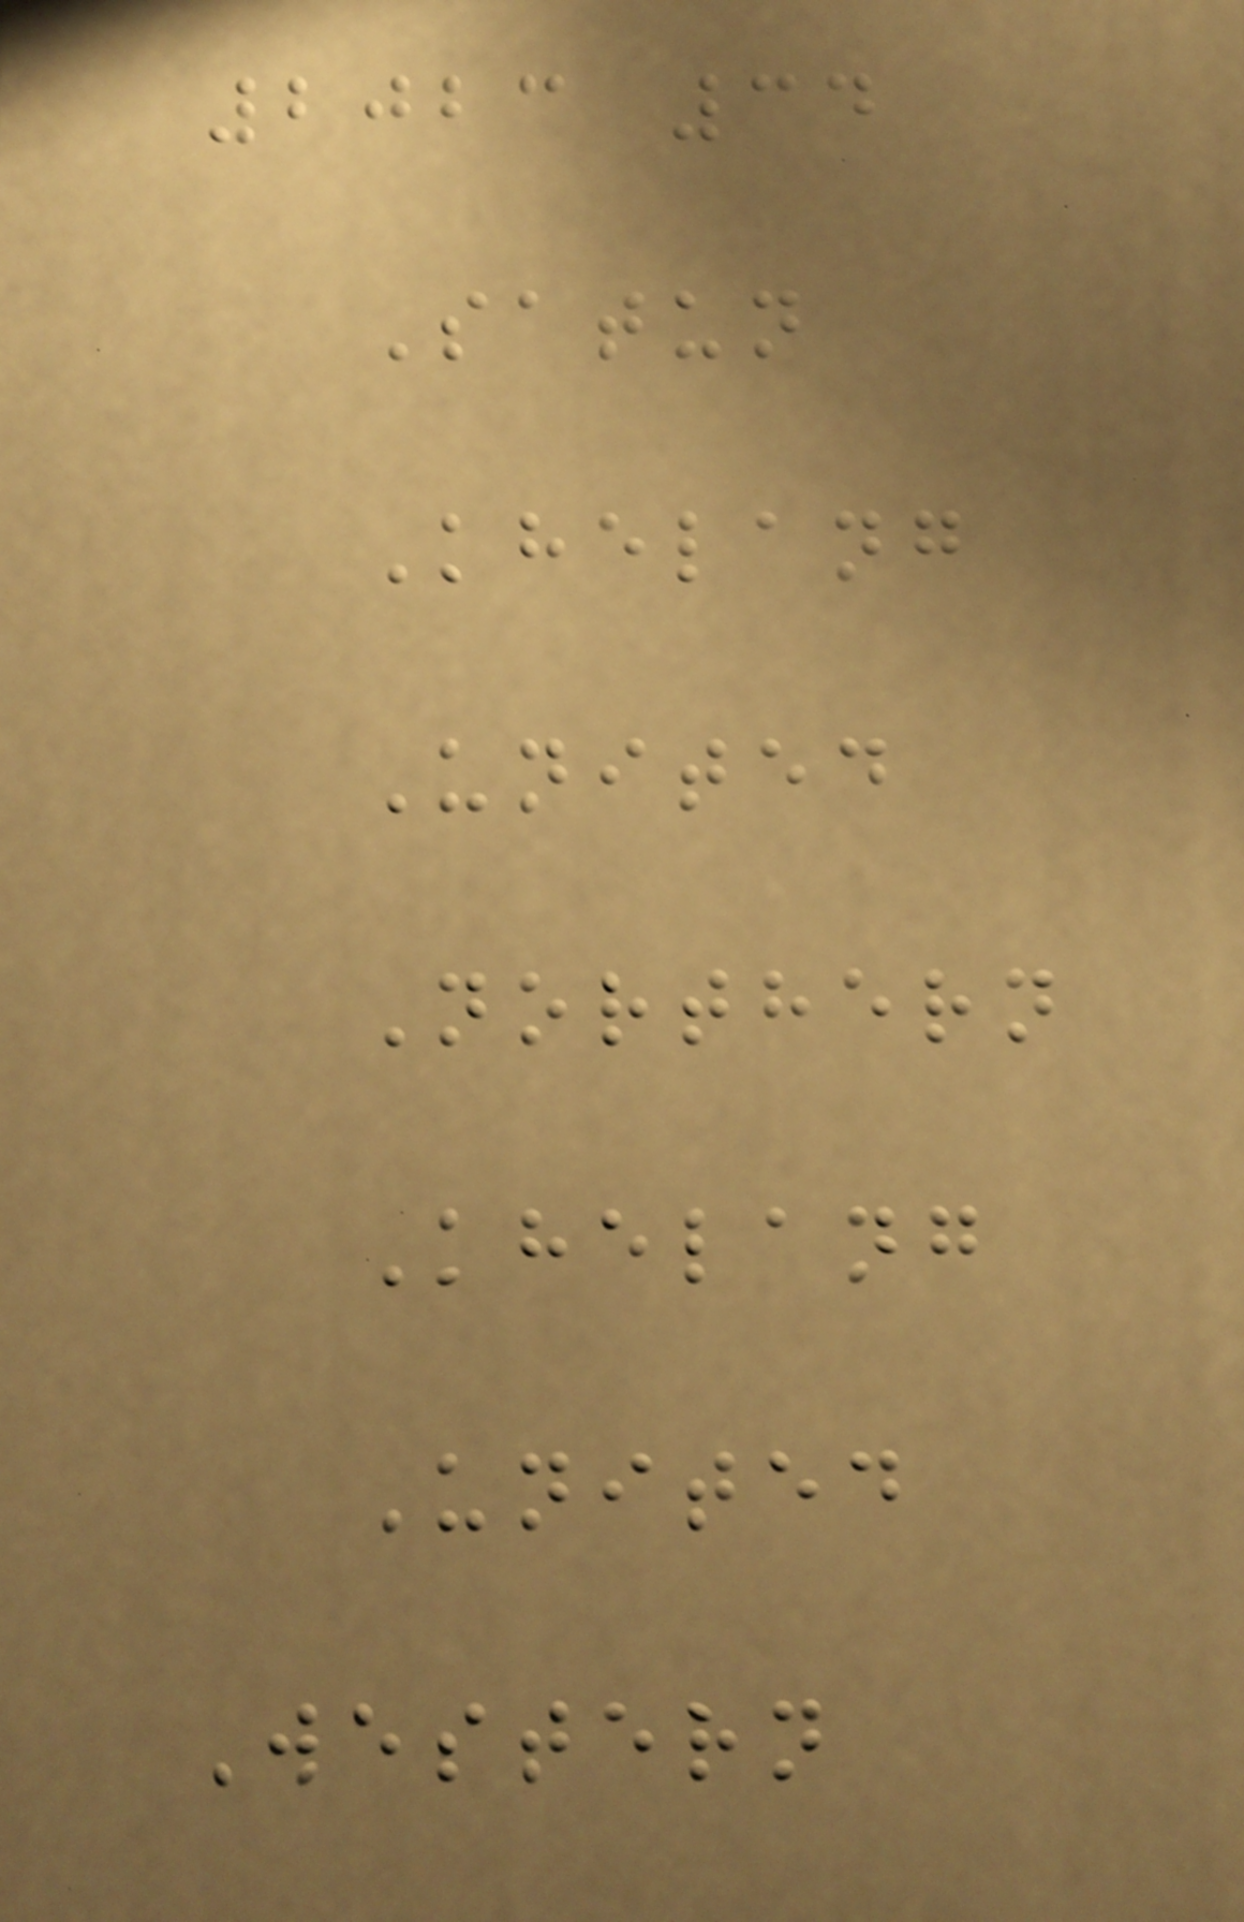2023 34
Satun
Khelang
United
Northern
Khelang
United
Western
